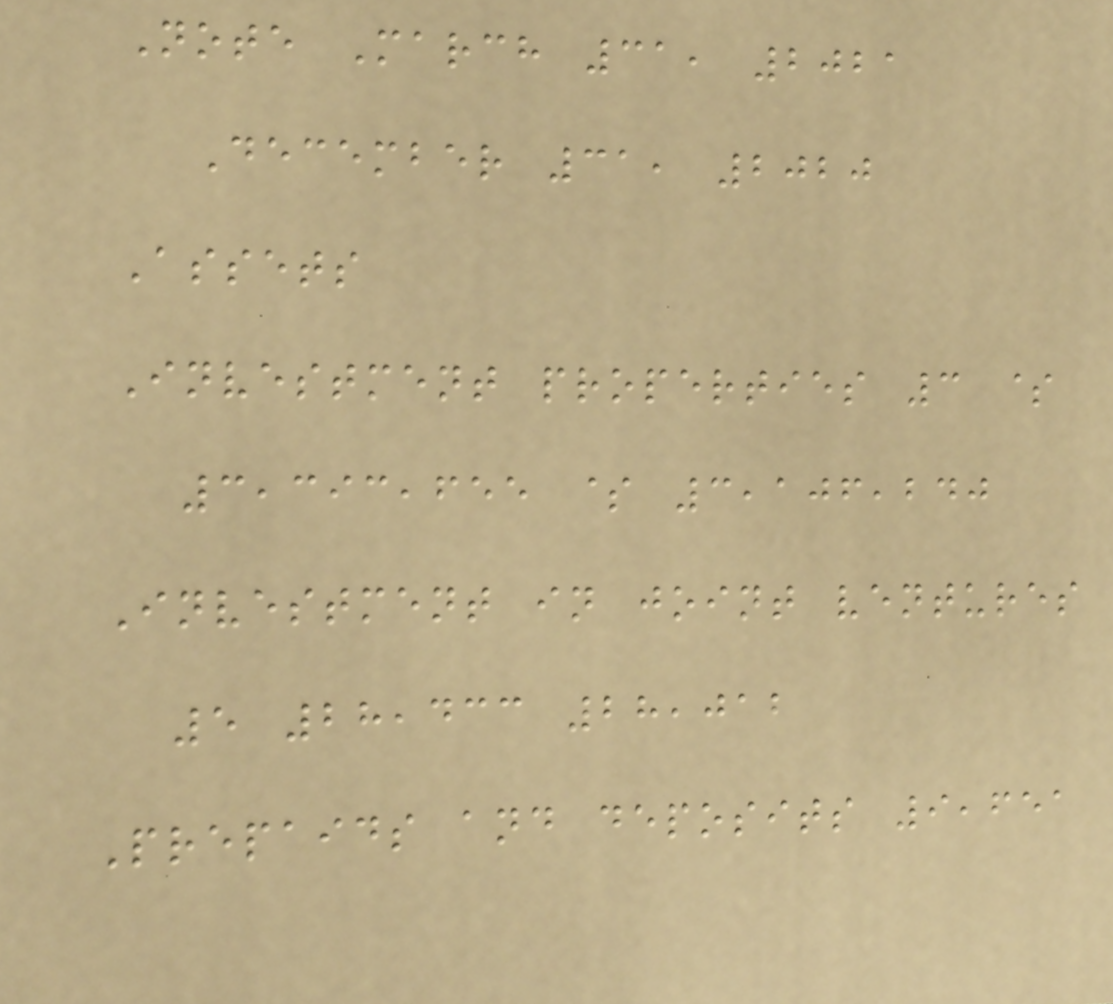Note March 31, 2021
December 31, 2020
Assets
Investment properties 3 $
3,393,655 $ 3,106,240
Investment in joint ventures
5 28,433 28,012
Prepaids and deposits 9,651
